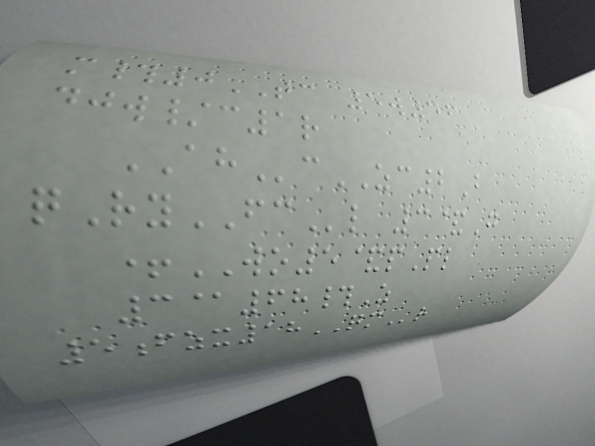m#0TC 5w46
djw/c1r
AHcZC2B
qRyFCl 3&G
+WO5&pPl
3@68#Z
5fzx18QMr
